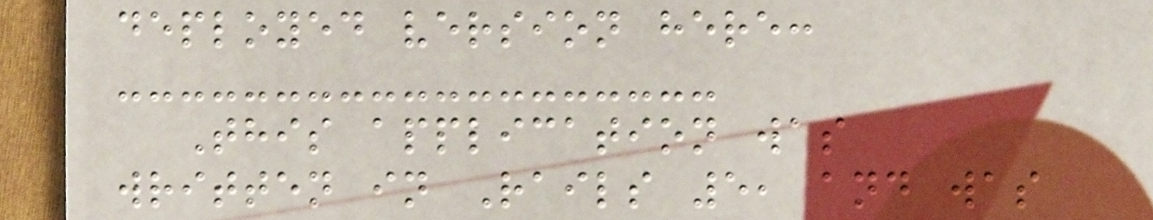deployed version here:
This application was
written in Rails 5, and was
